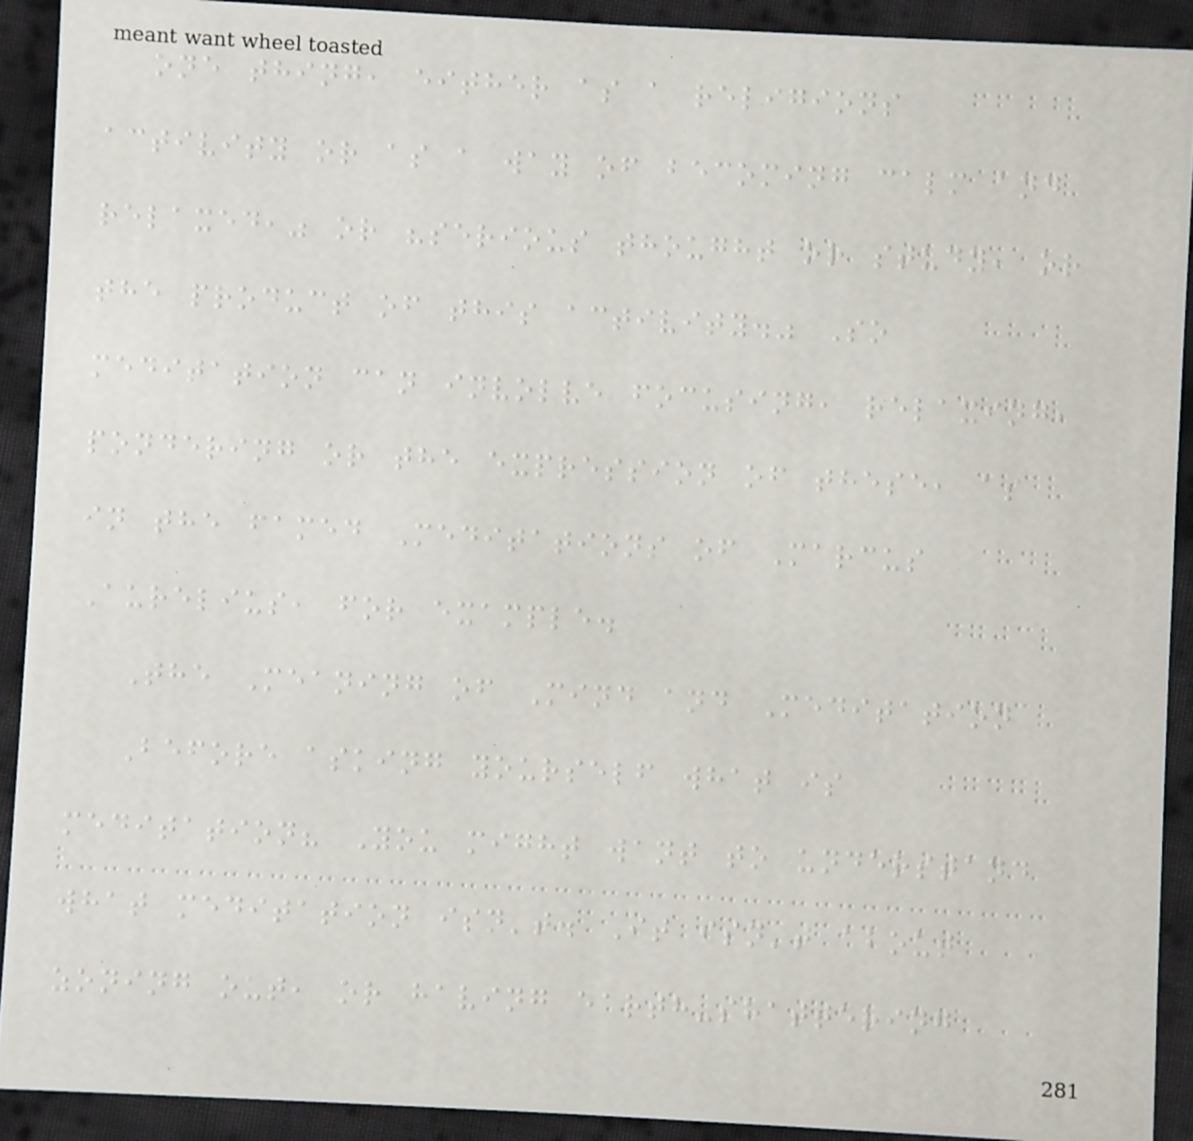one thing, either as a religions
activity or as a way of becoming calm and
relaxed," or "serious thought or study, or
the product of this activity." So
meditation can involve focusing, relaxing,
pondering or the expression of these, as
in the famed Meditations of Marcus
Aurelius, for example.
The Meaning of Mind and Meditation
Before asking yourself what is
meditation? You might want to understand
what meditation isn't. It isn't about
zoning out, or having earth-shattering
